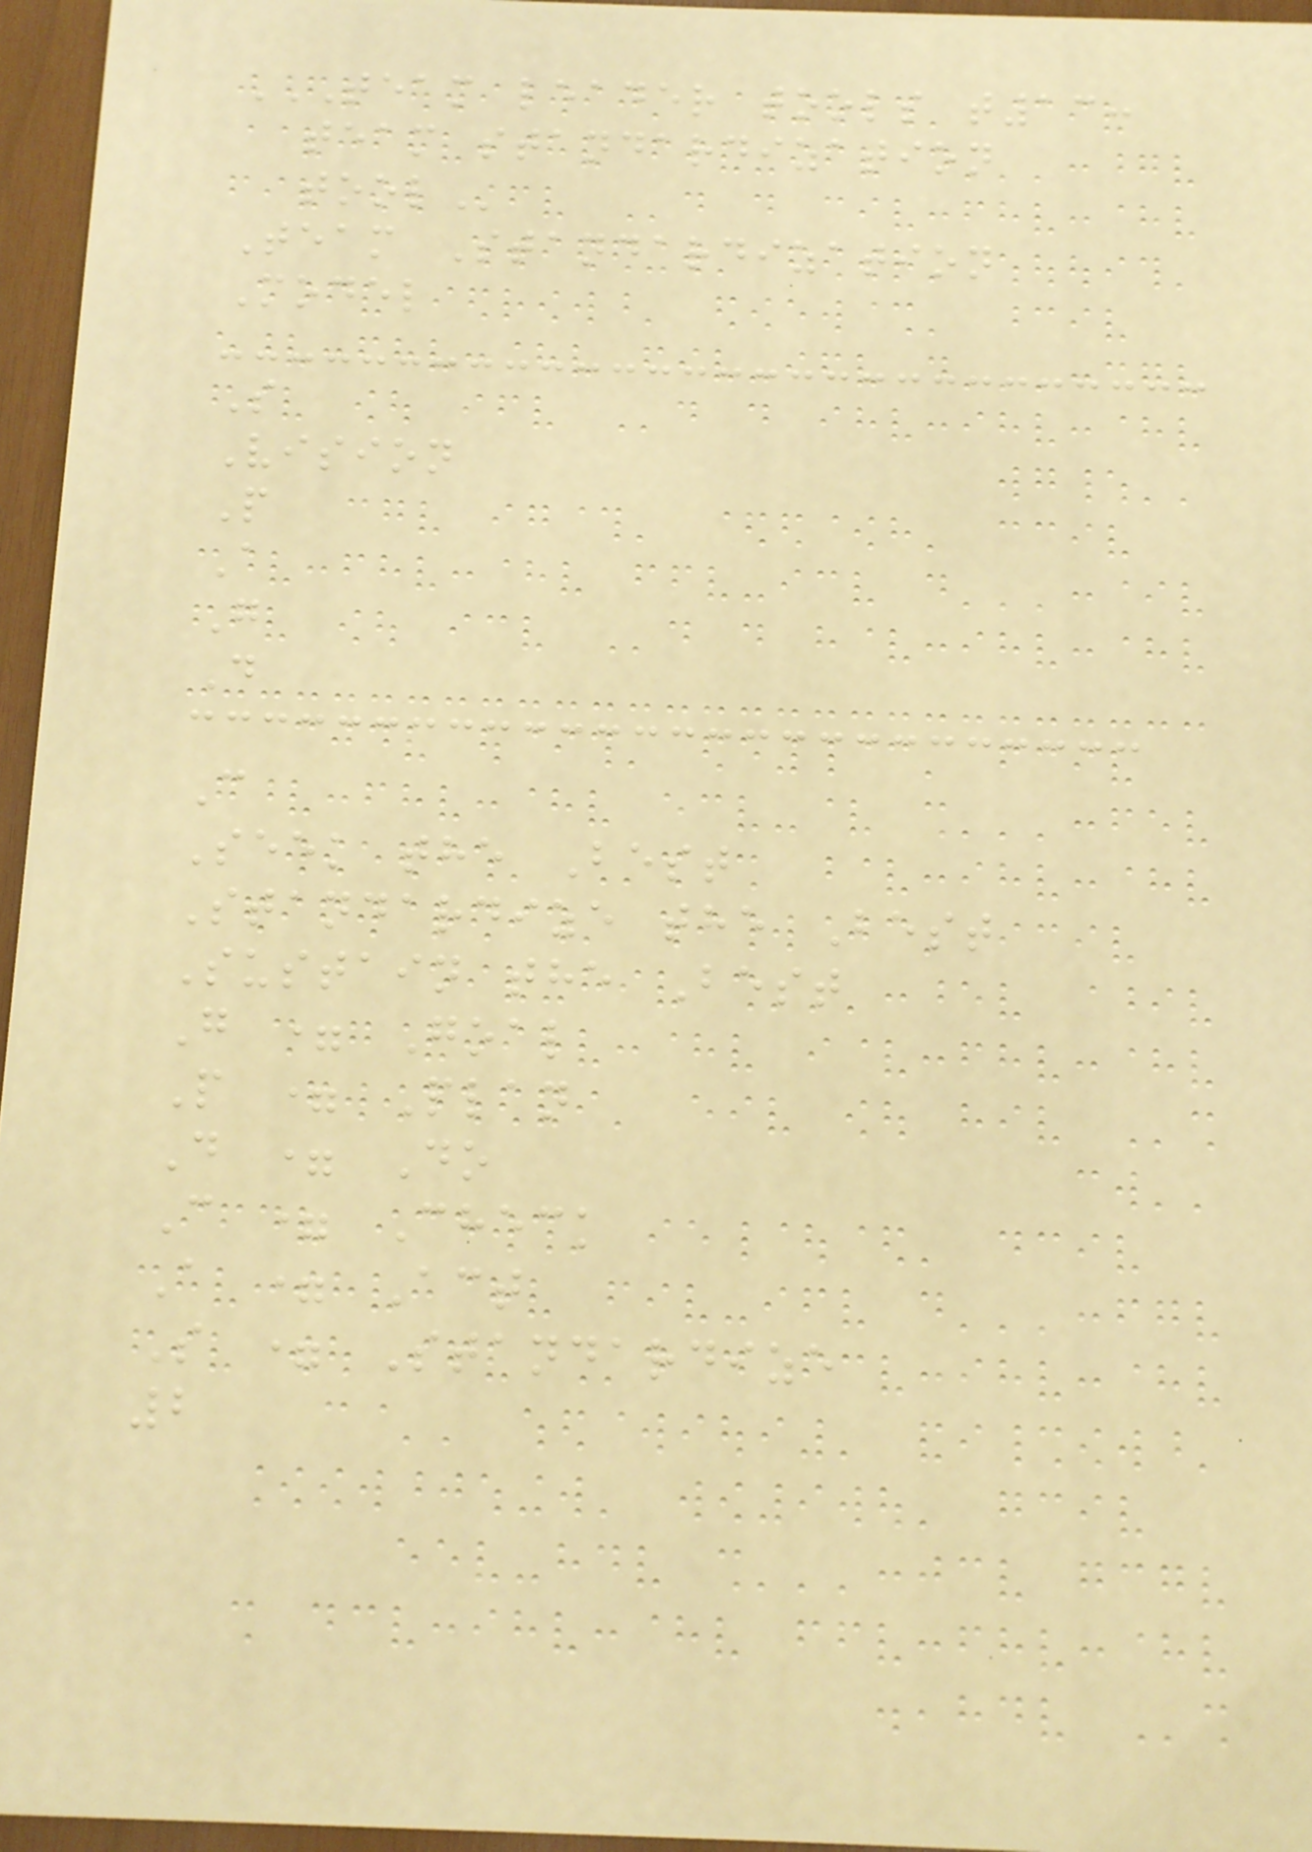TEAM LEADER TOOLS T13:
TEAM STANDARDIZATION
TOOL
Team Standardization
Model
S
Vision
P
A
G
D
C
Seek the Best
Standardize the Best
Sustain the Best
G = Goal
P = Plan
D = Do
C = Check
A = Act
S = Standardize
2
